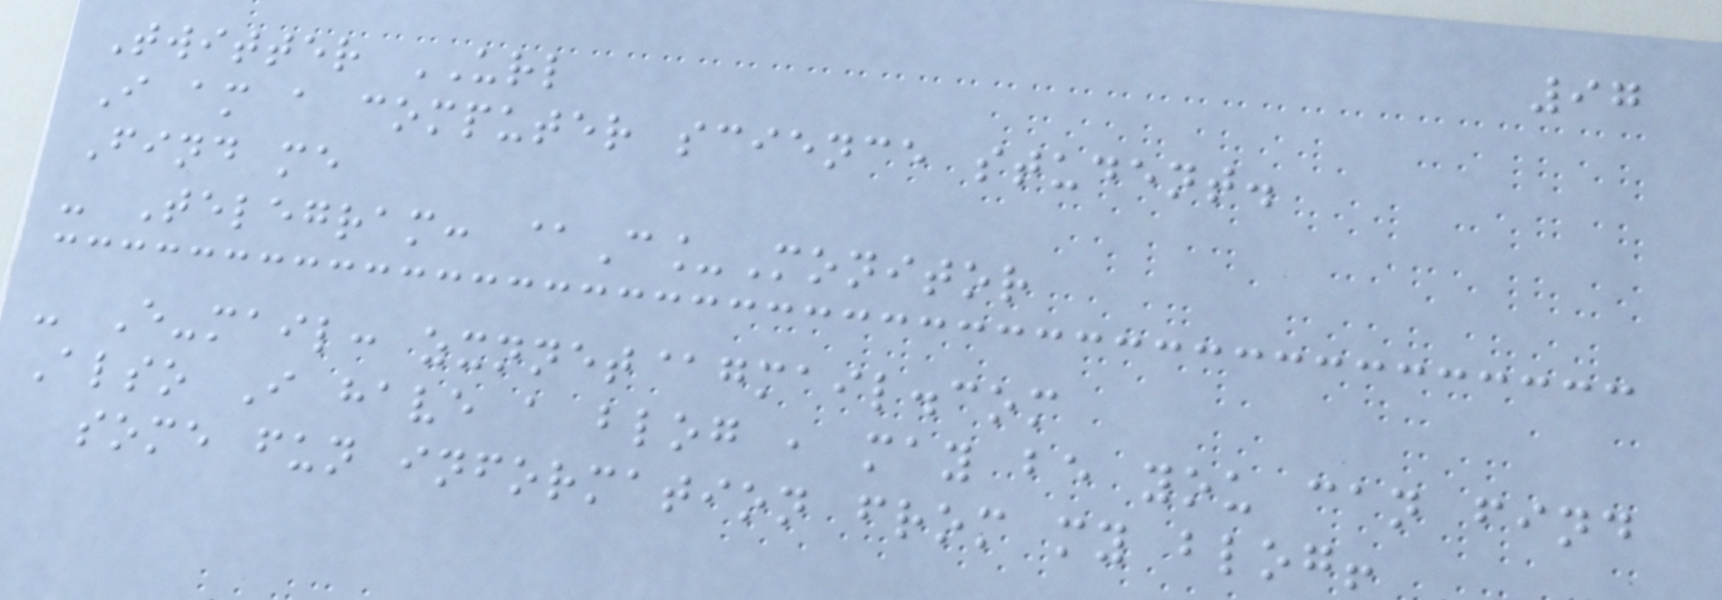97
Twitter URL
I am a computer science student.
Find me
- Telegram: @C_Monitor
- E-mail: zxnnet@gmail.com
Also I have a blog , may be you can find
some fun information from my blog!
